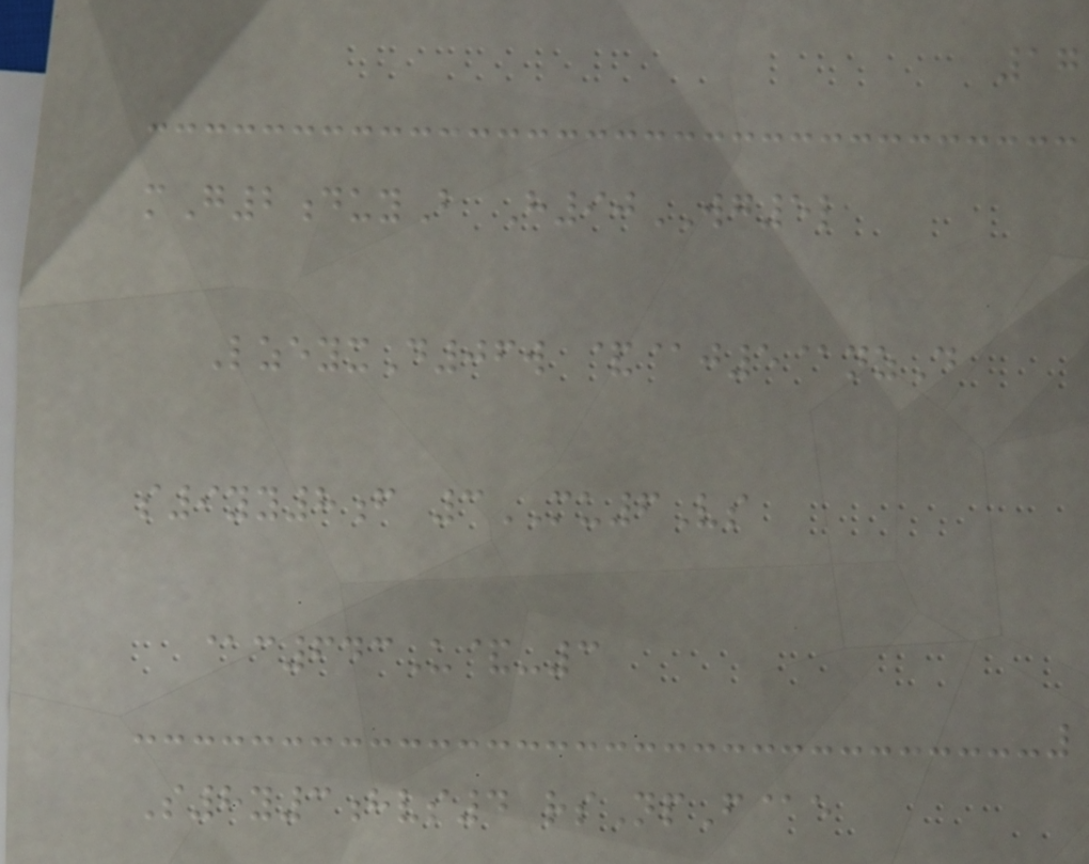17
mG2duyB H90WG5l
LzeyxD06w &@j5@nzD
s9yy8f 3MU6Vs
@c643U&-3
S8y3hvs4 rsNpF@e
